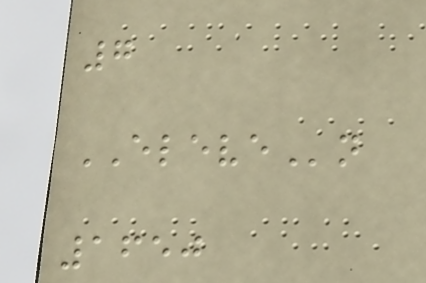7
ELEVEn
1650
